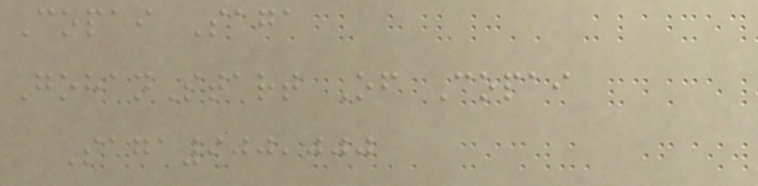Copai Saga
GohanStart Of Copai
Saga900,000
